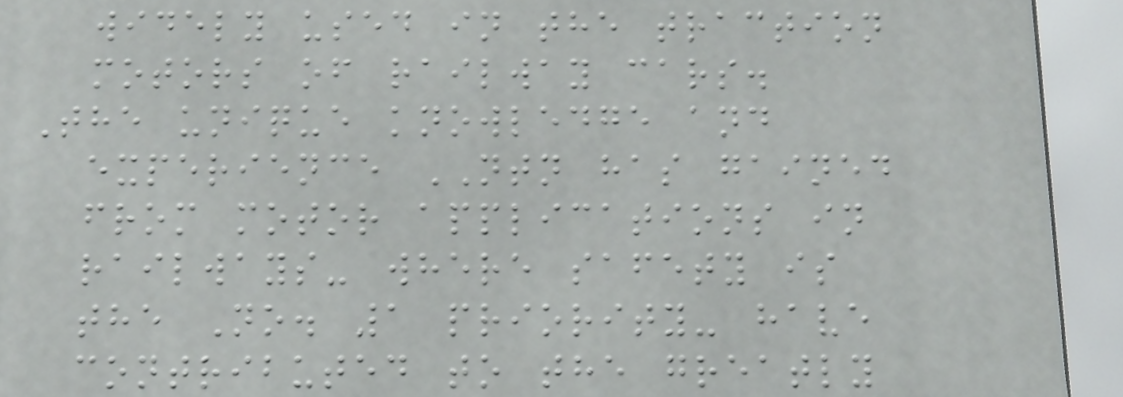widely used in the traction
motors of railway cars.
The unique knowledge and
experience NTN has gained
from motor applications in
railways- where safety is
the No. 1 priority- have
contributed to the greatly
